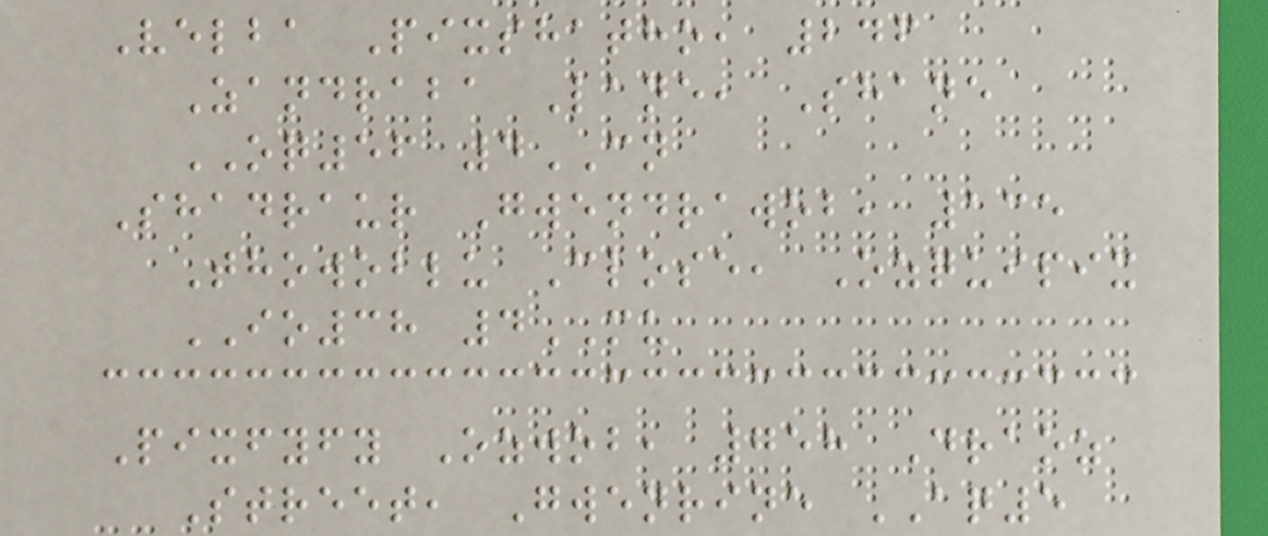Velba Pixshatho, 246
Zandraba Lane, Shane
OQ56 4CN
Shadraur Gwendrawob, 135
Thowoblu Close, Ozquipix
IO38 4MU
Pixfyfy Ozwob, 758 Draoz
Street, Gwenrine AQ5
